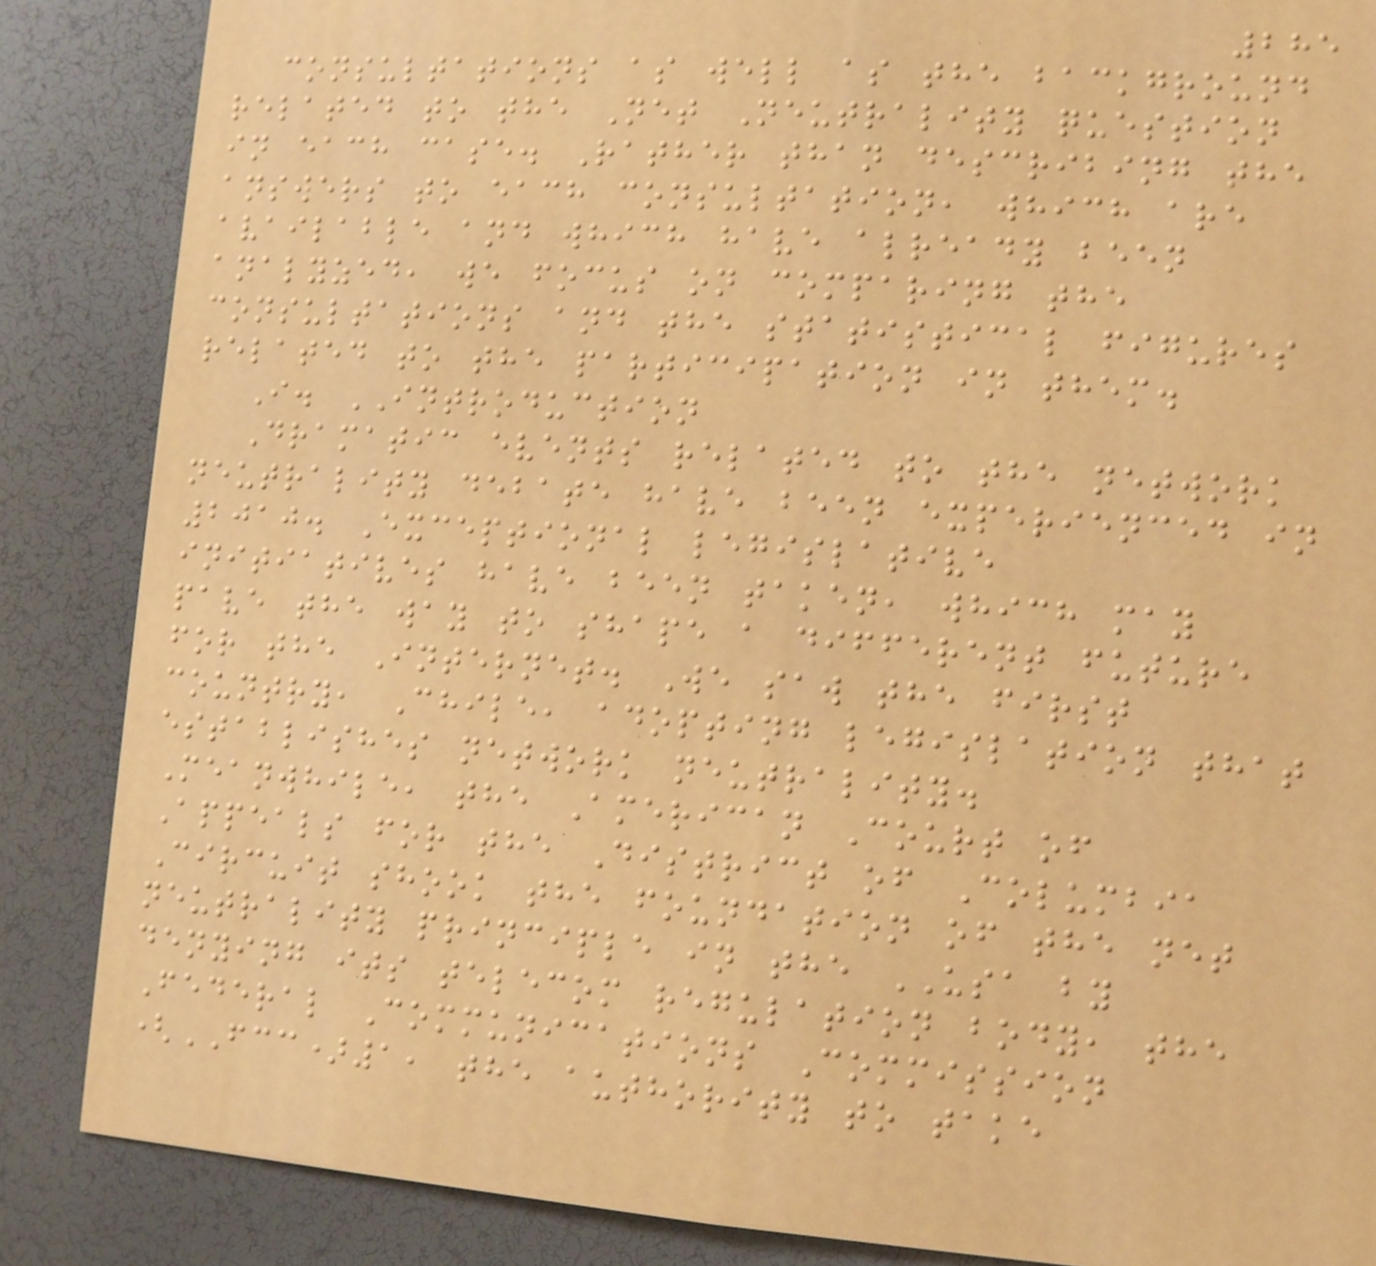285
consultations as well as the background
related to the Net Neutrality question
in each case. Rather than describing the
answers to each consultation, which are
available and which have already been
analyzed, we focus on comparing the
consultations and the statistical figures
related to the participation in them.
I. INTRODUCTION
Dramatic events related to the network
neutrality debate have been experienced in
2010. Exceptional legislative
initiatives have been taken, which may
pave the way to shape a different future
for the Internet. We saw the first
country, Chile, adopting legislation that
establishes network neutrality.
Meanwhile, the American Court of
Appeals for the District of Columbia
Circuit shook the foundation of the net
neutrality principle in the USA by
denying its telecom regulation body, the
Federal Communications Commission
(FCC)1, the authority to take
